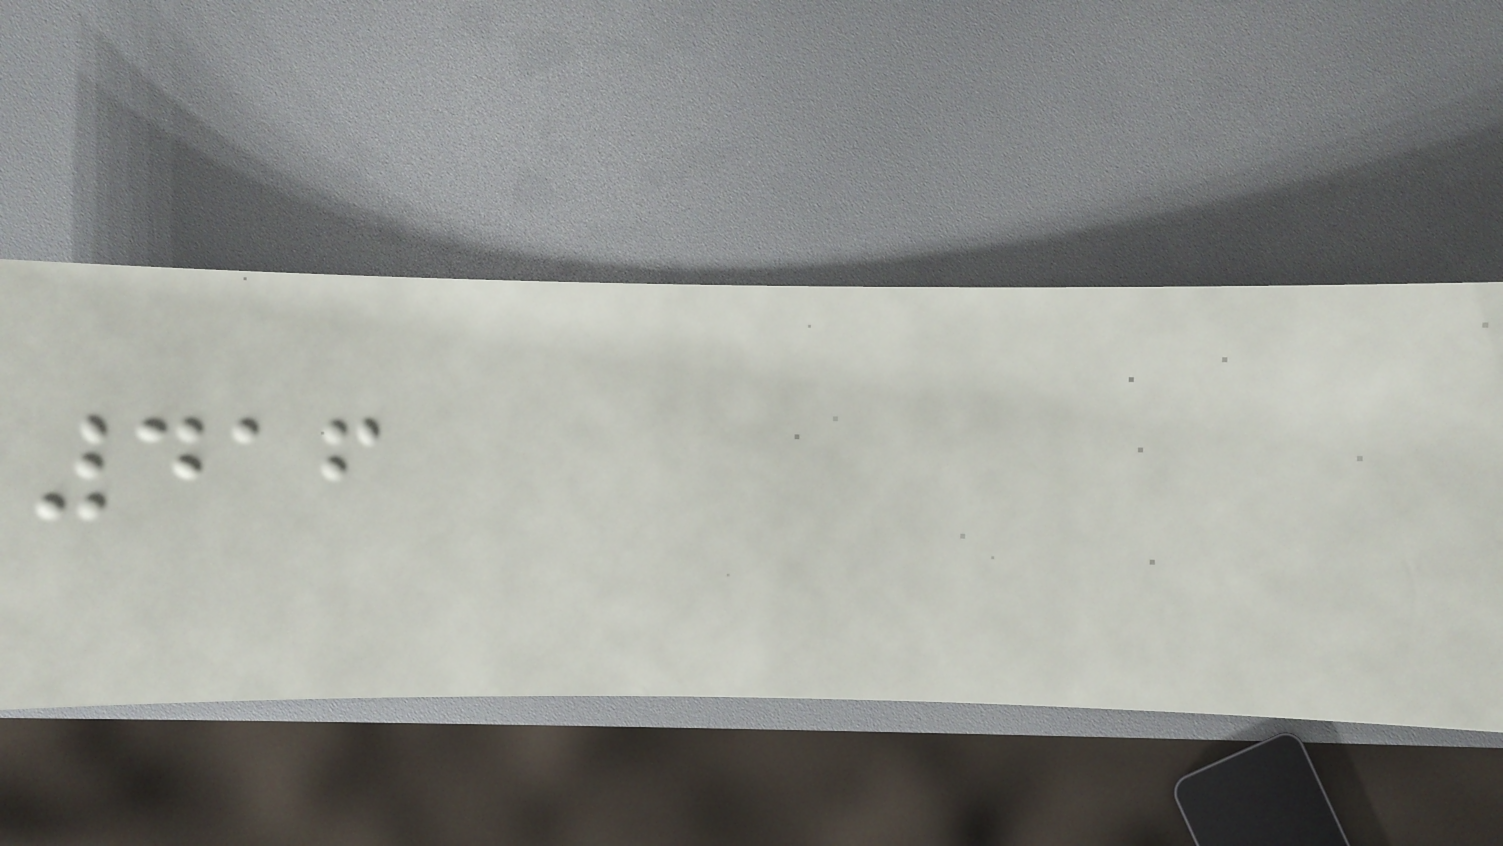416
